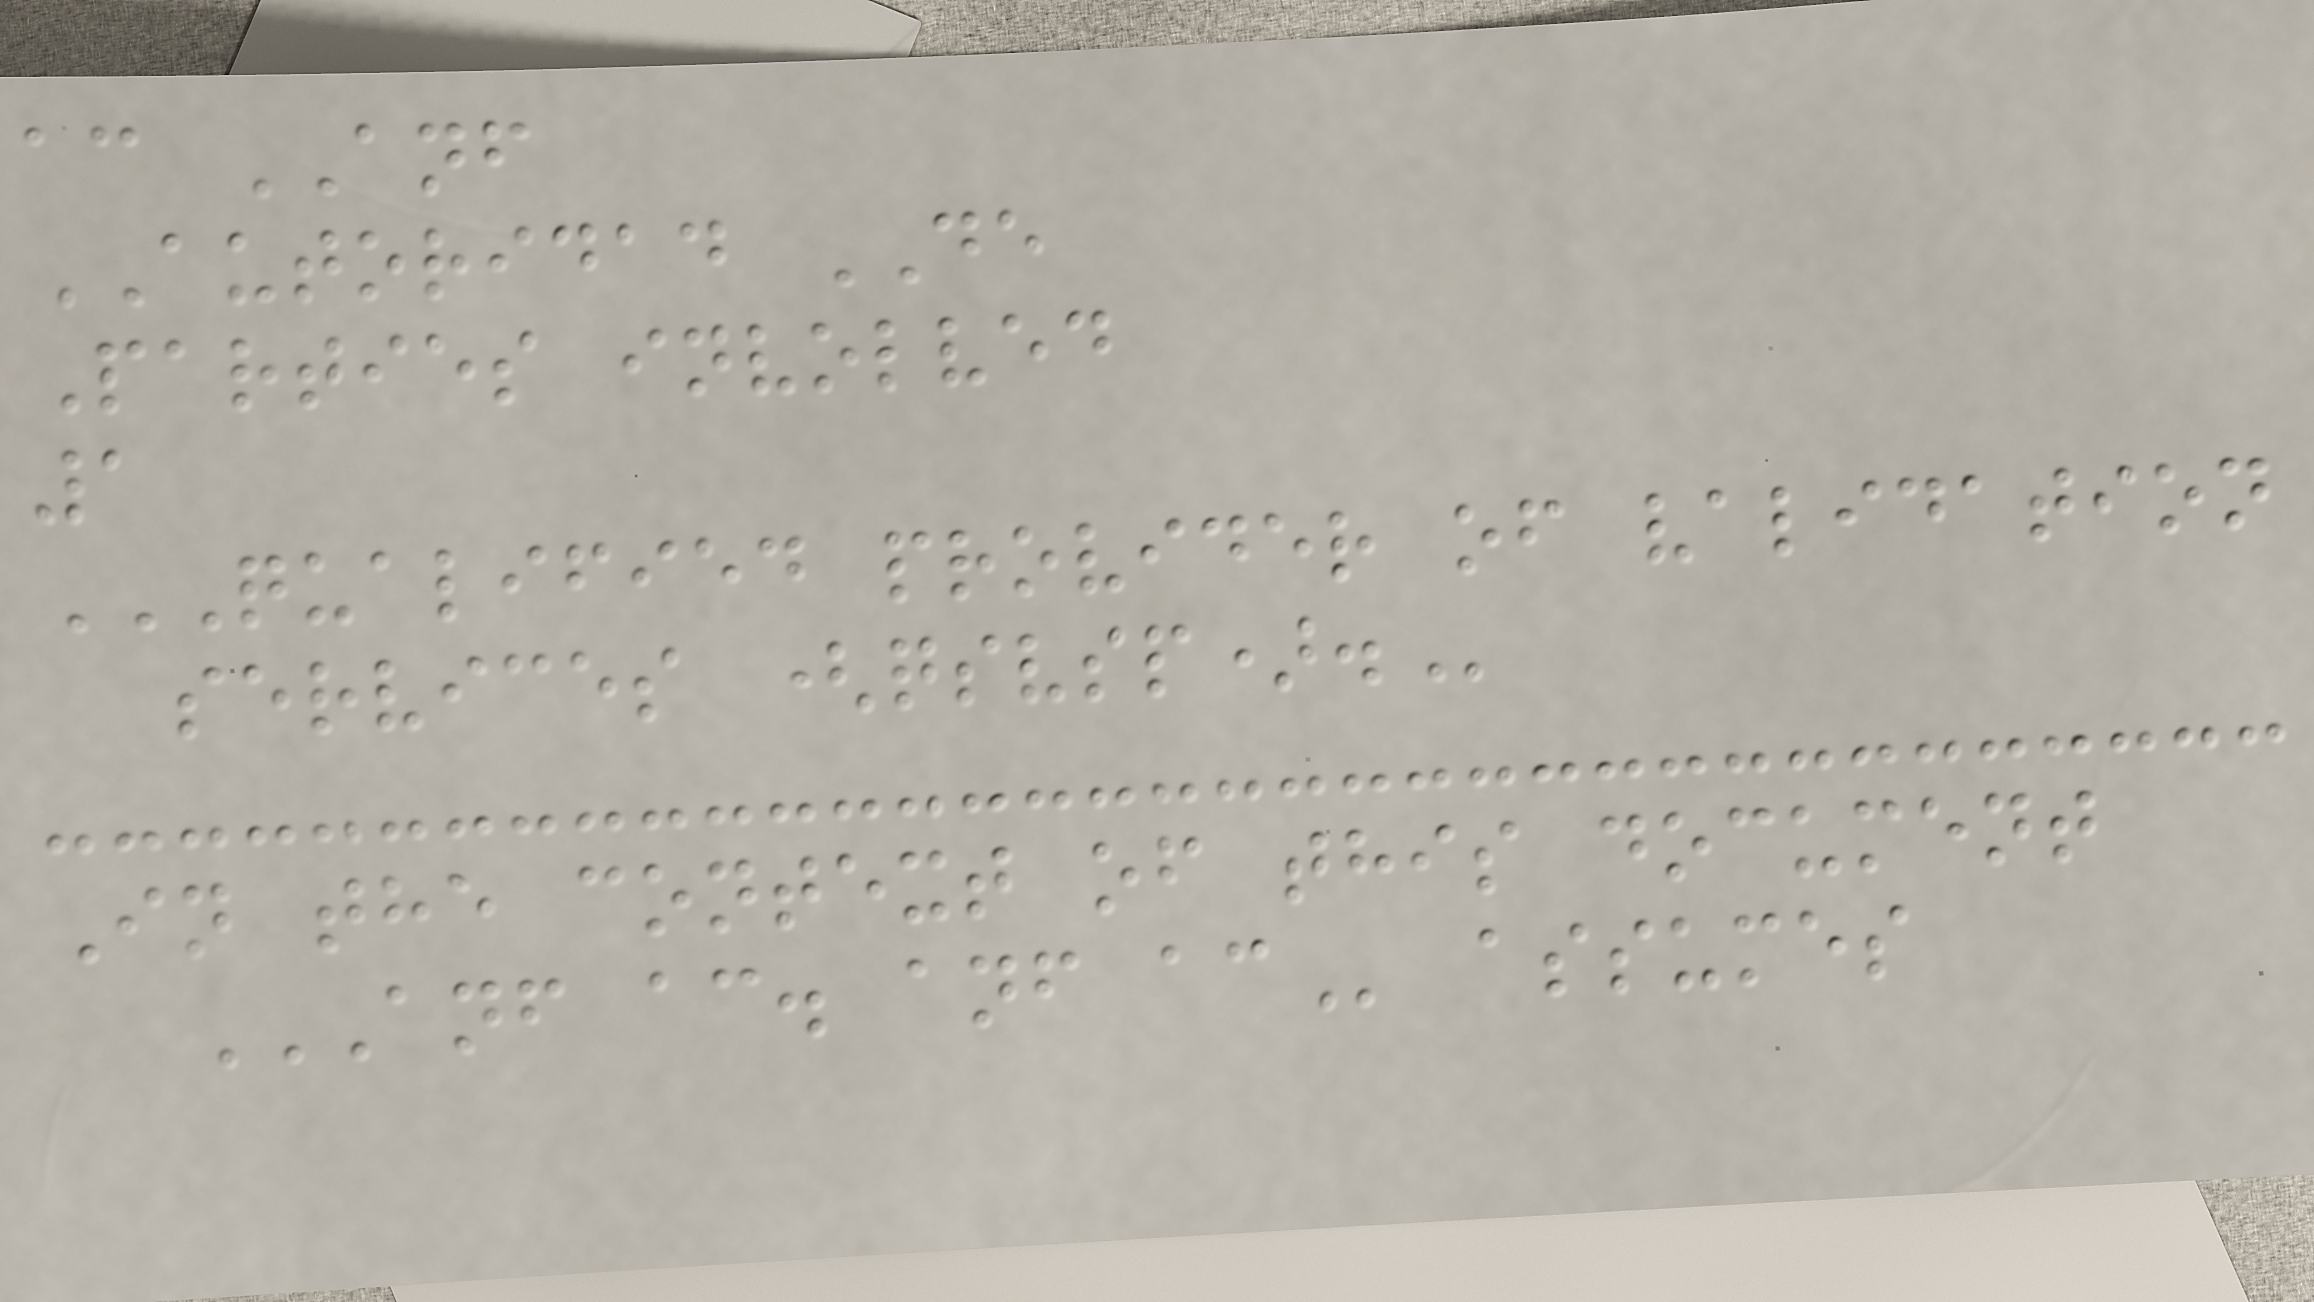ac ANF
AUTORIDAD DE
Parties involved
1
QUALIFIED PROVIDER OF VALIDATION
SERVICES (QSVSP).
In the context of this document
ANF AC. ANF AC assumes
